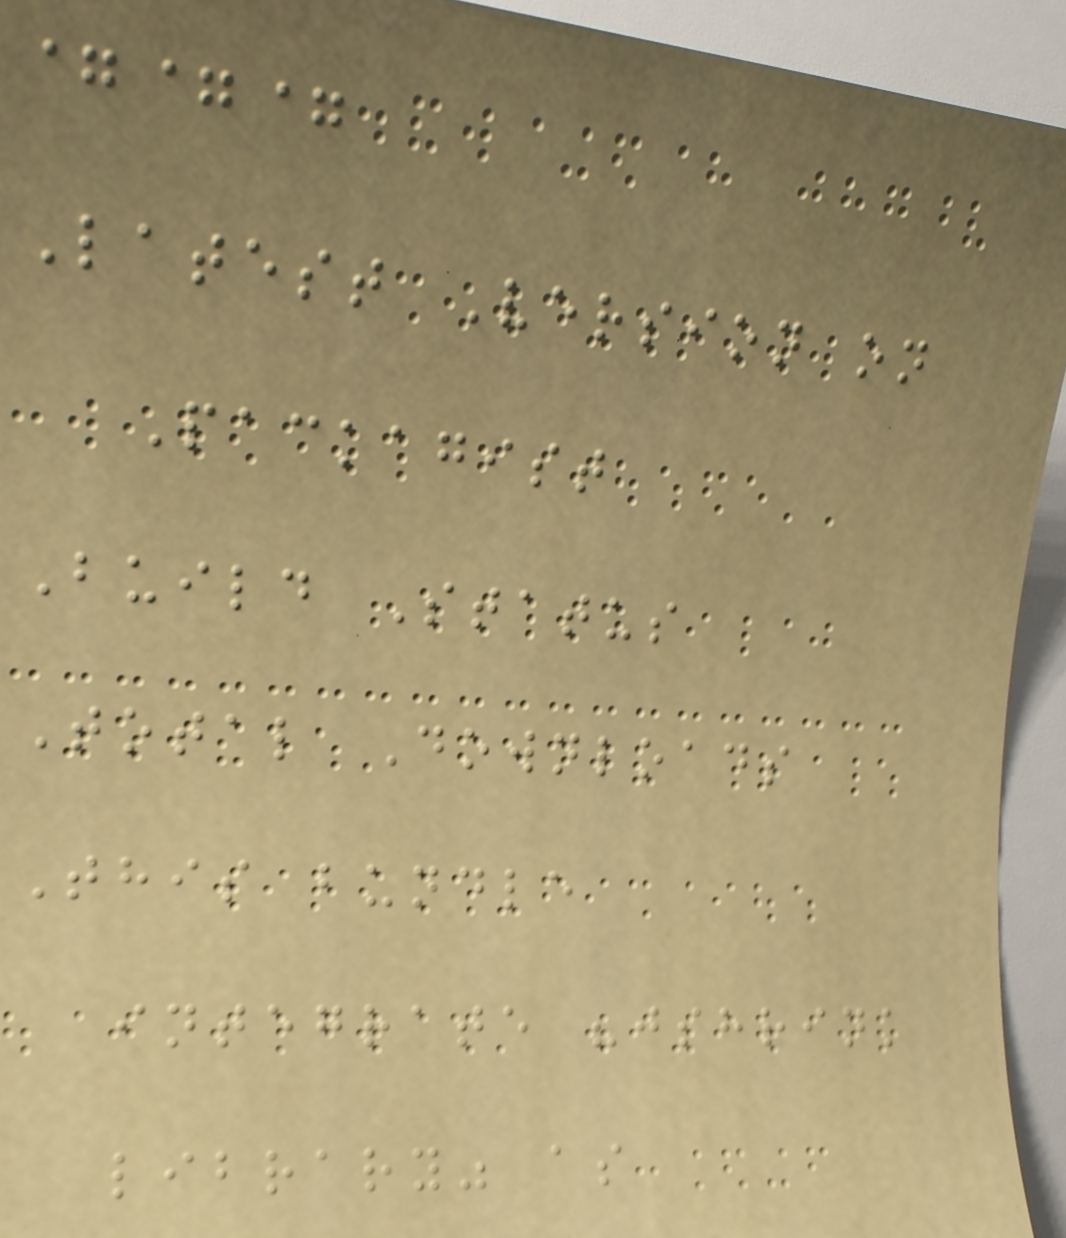===
Latest Version on
Packagist
Build Status
Total Downloads
This bundle
integrate "jshrink
library" as
